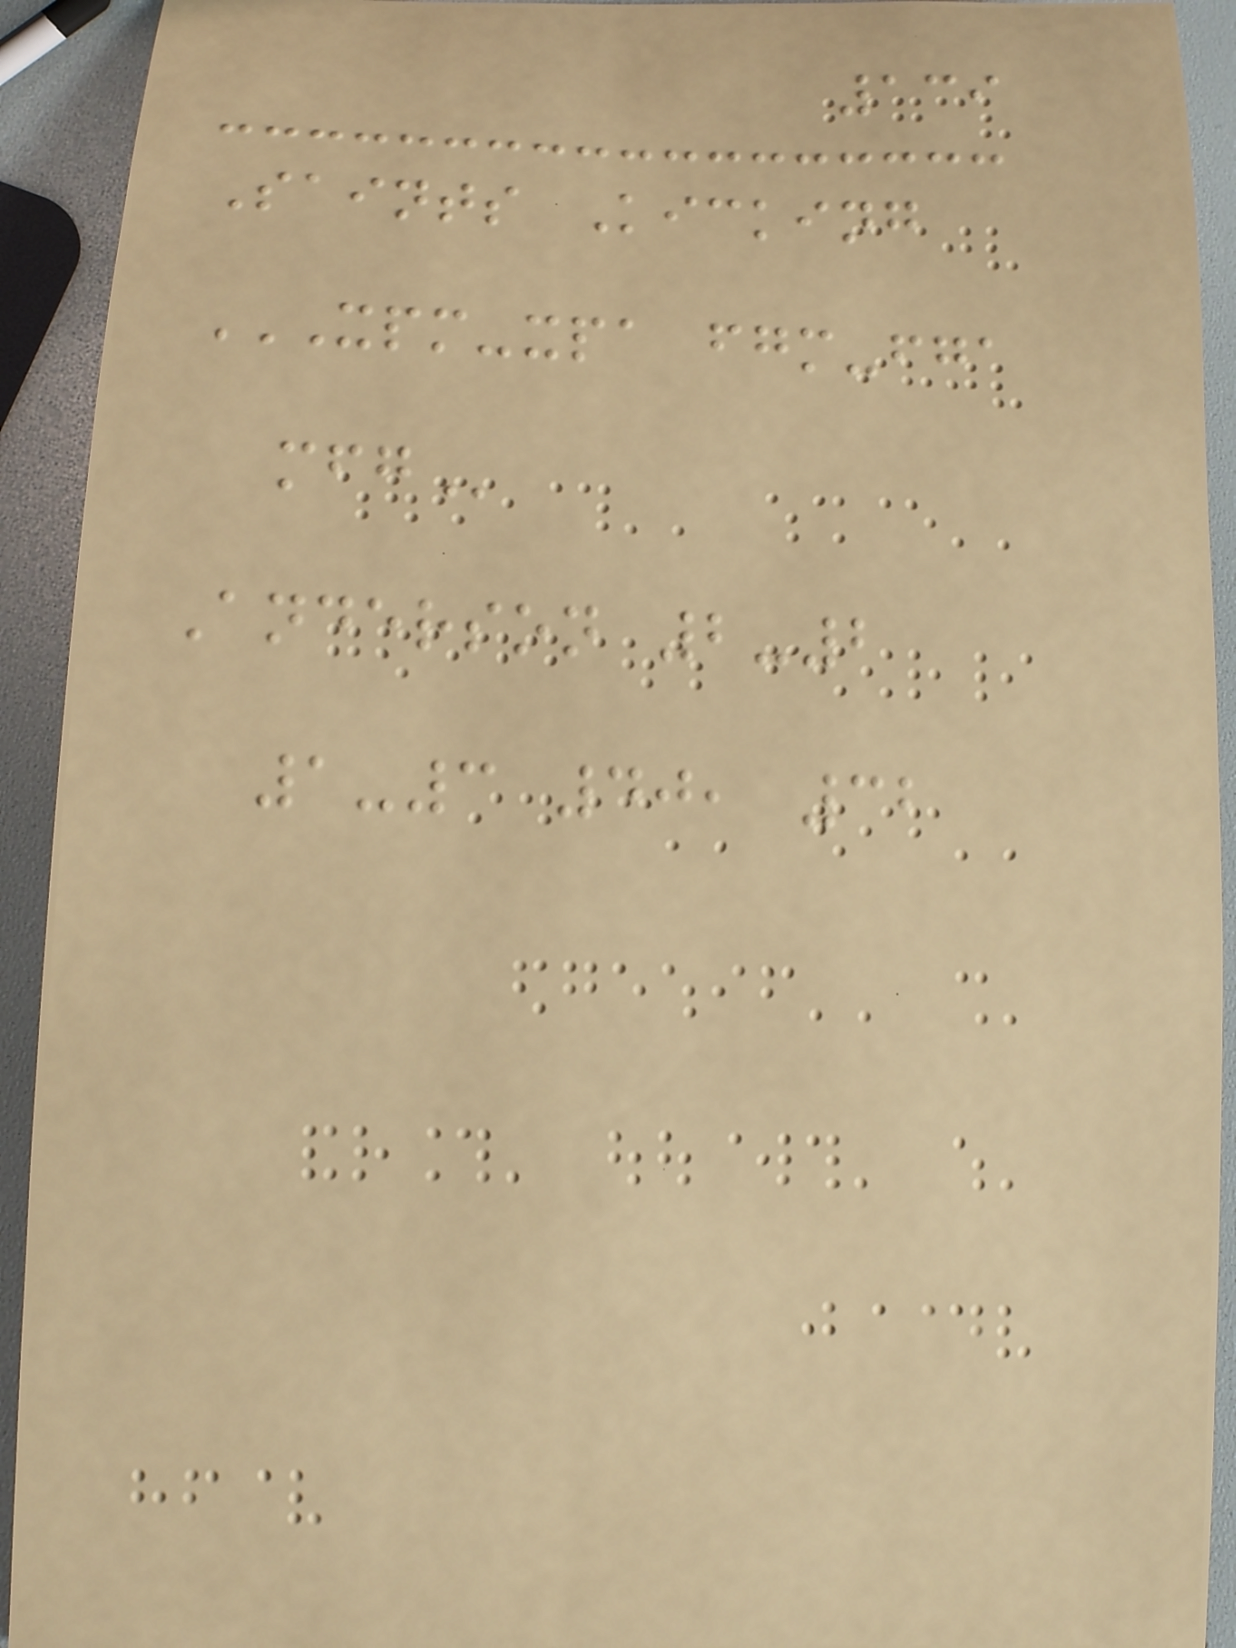139
Saints Kicking
XPM-XPA FGM-FGA
MFG
Anderson 2-2
1-3 40, 32
